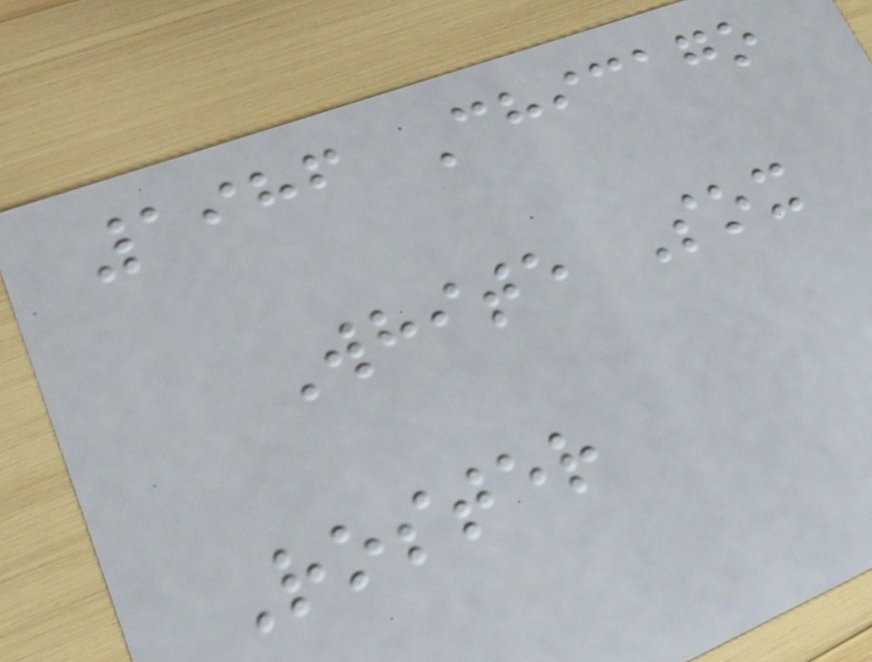1986 Chicago
White Sox
Roster
